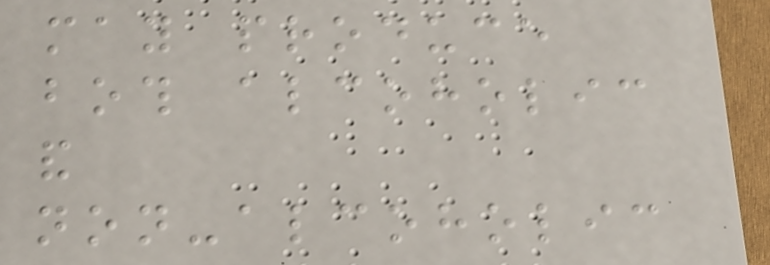may produce
both alcoholic
and
non-alcoholic
